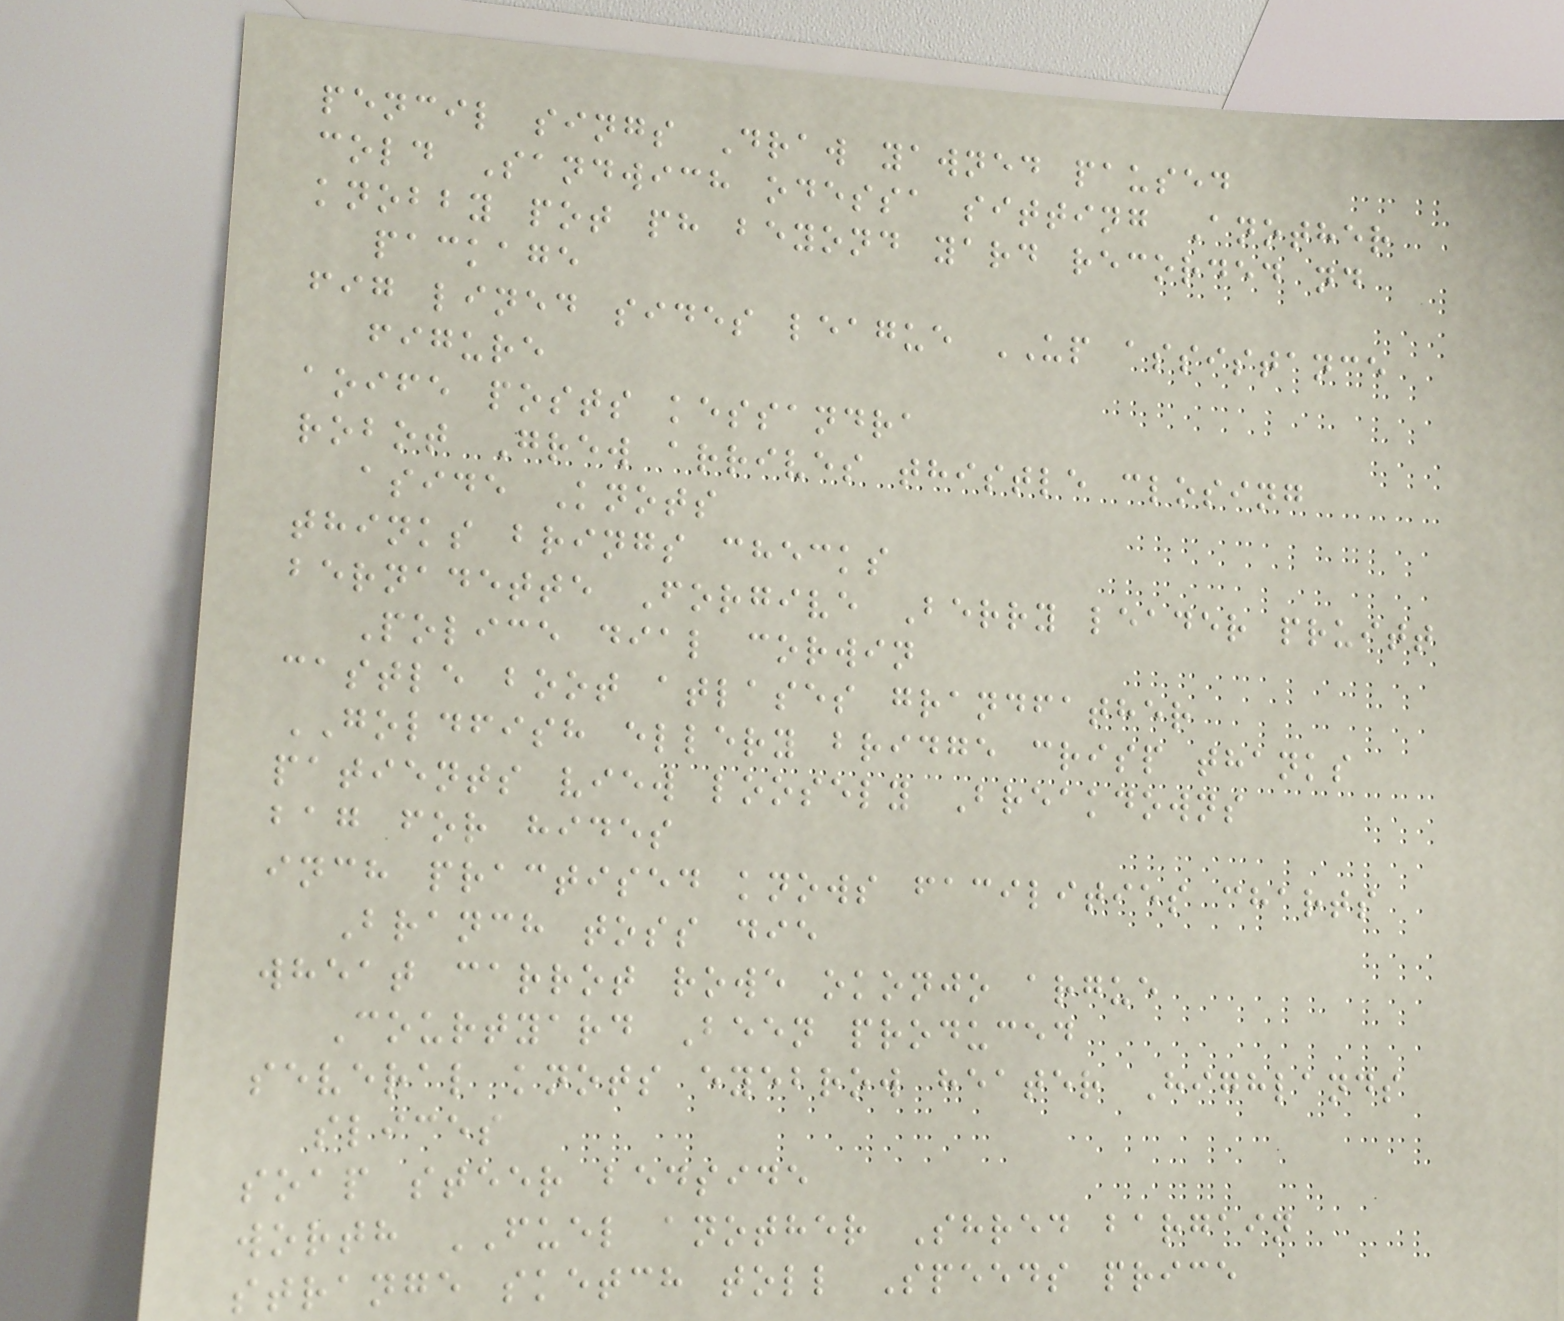pencil sings Draw yawned paused
cold Sandwich odessa sitting Another
knobby pot ph beyond yard recorded nd
package
fig lined sides league UP assistance
figure
aoife posts kessandra
robot Grew arrives thistle closing
aside Knots
thinks brings checks
bernadette Forgive Berry leader pruitt
Police dial corwin
castle boot atlases grandfather
GOLDFISH ellery bridge crisp thanks
patients view loosely Breakdowns
bag for hides
inch practised knows facilities charts
Branch toss die
wheat carrot rowe okonjo argue
Courtyard Been produced
several knots eyebrow heater Highlands
slices
soap steer bedside
worth FUEL another Shred bargain
strange sketch toll Speeds price
